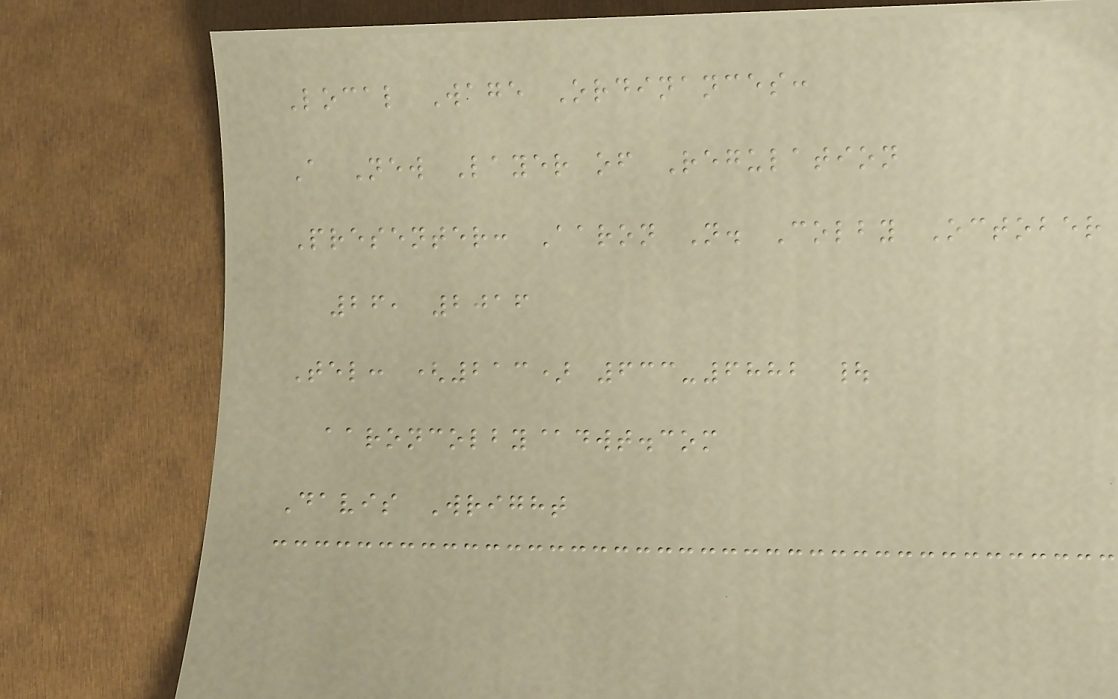Local Wage Ordinances:
A New Layer of Regulation
Presenter: Aaron N. Colby October
26, 2016
Tel: (213) 633-6882 |
aaroncolby@dwt.com
Davis Wright
